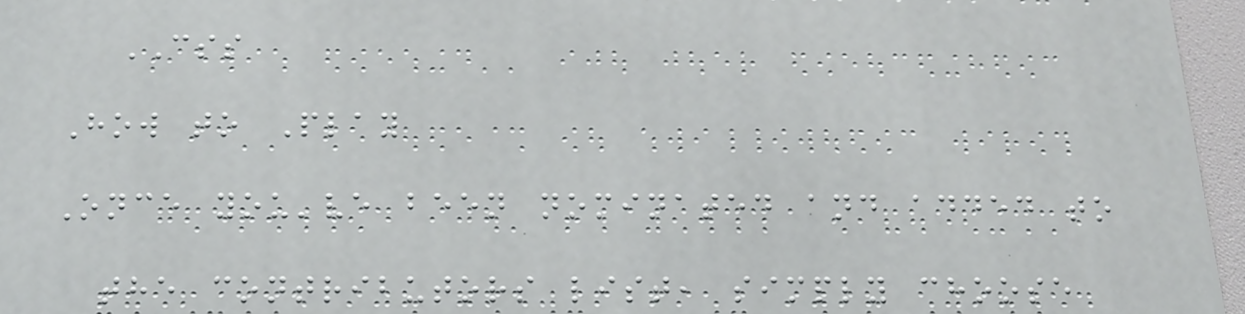CSS
How to Play
Once you've been nominated and added to
the contributors list, simply choose
